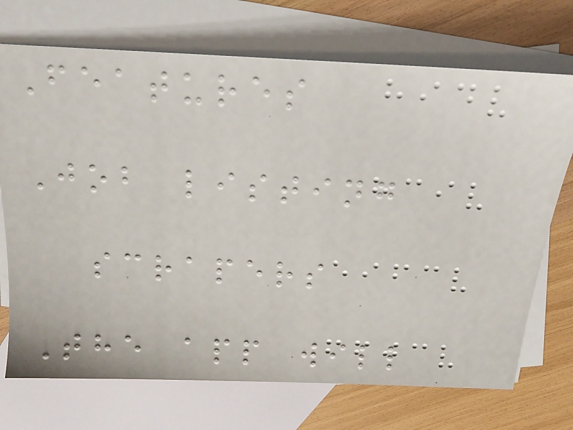Features
Job listing
scrapers
The app will
